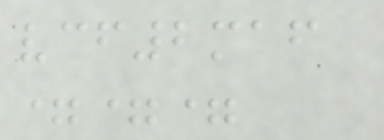vcf2maf
===
